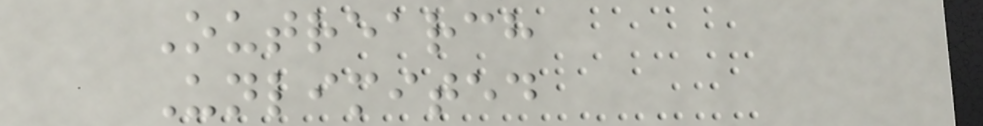Outrearch
Unlimited
